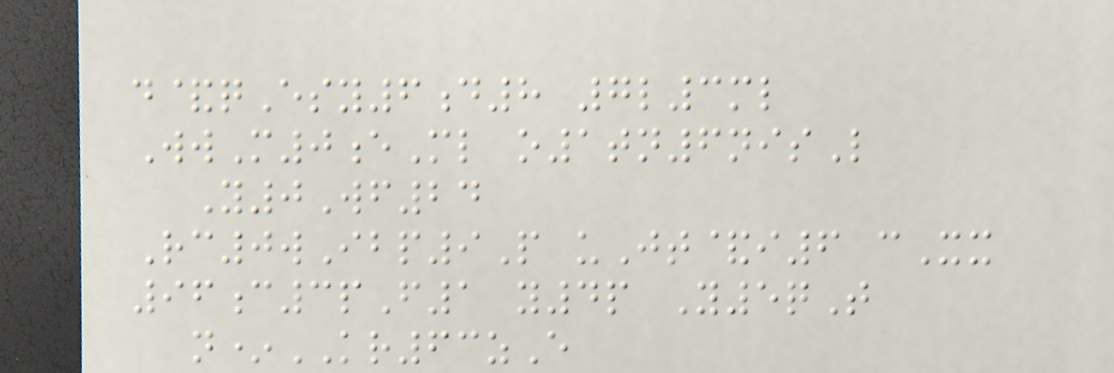d&qEsy6d8 7l3ml
WwM0eMl o1tn6nisL
Y0Wf24
Rc0wIbp9P uJt&i6 cXx
96c3pF1 y4p Y5qT
n*KR63zE
